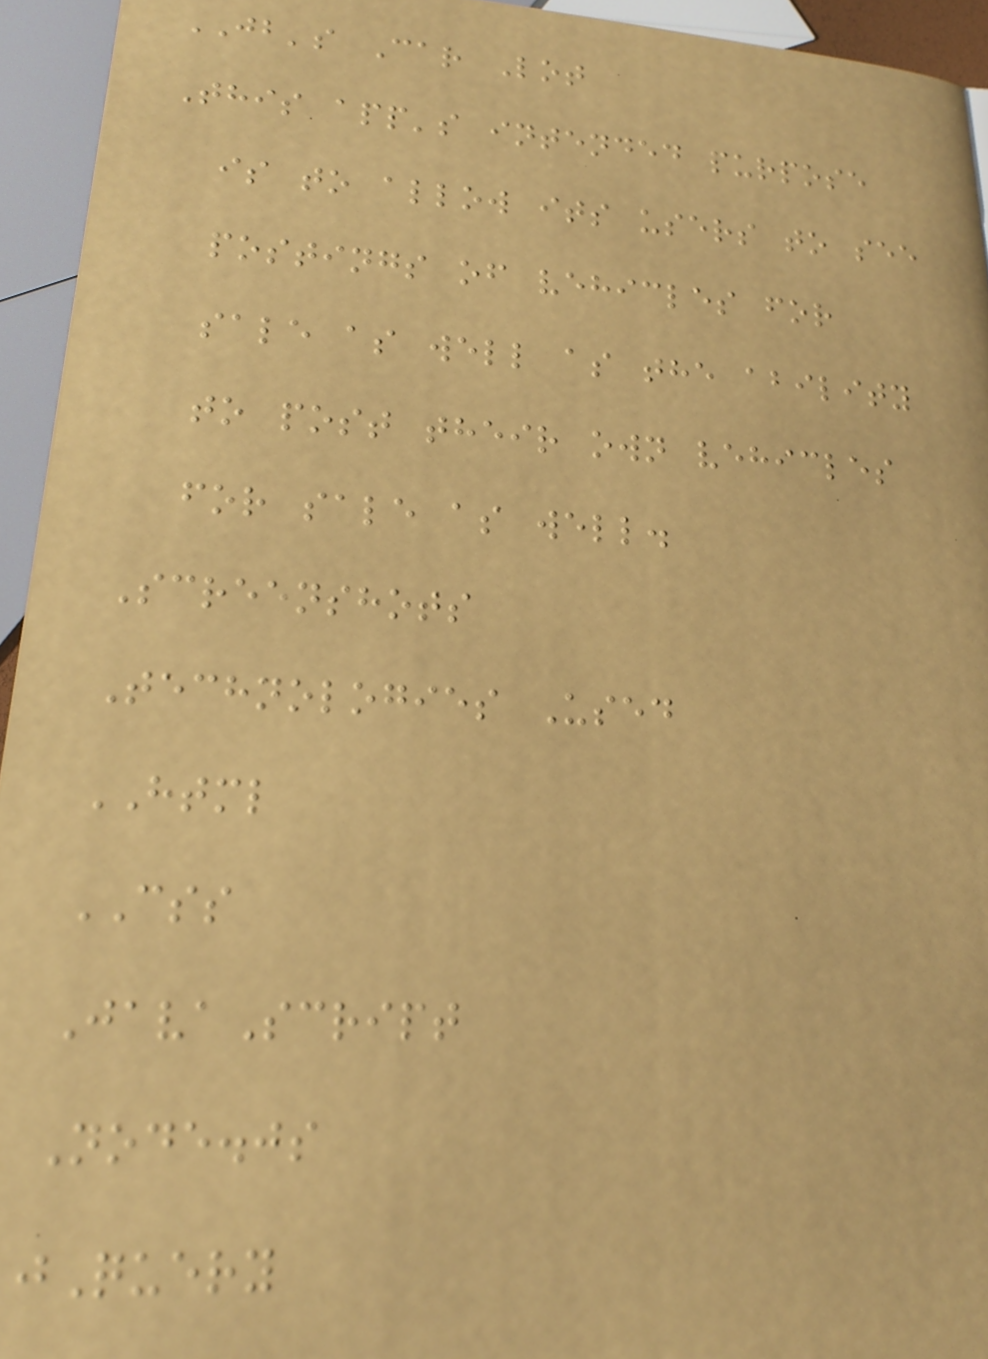JB's Car Lot
This app's intended purpose
is to allow its users to see
postings of vehicles for
sale as well as the ability
to post their own vehicles
for sale as well.
Screenshots
Technologies Used
HTML
CSS
JavaScript
Node.js
jQuery
